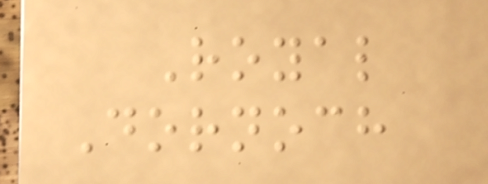Royal
Dornoch
